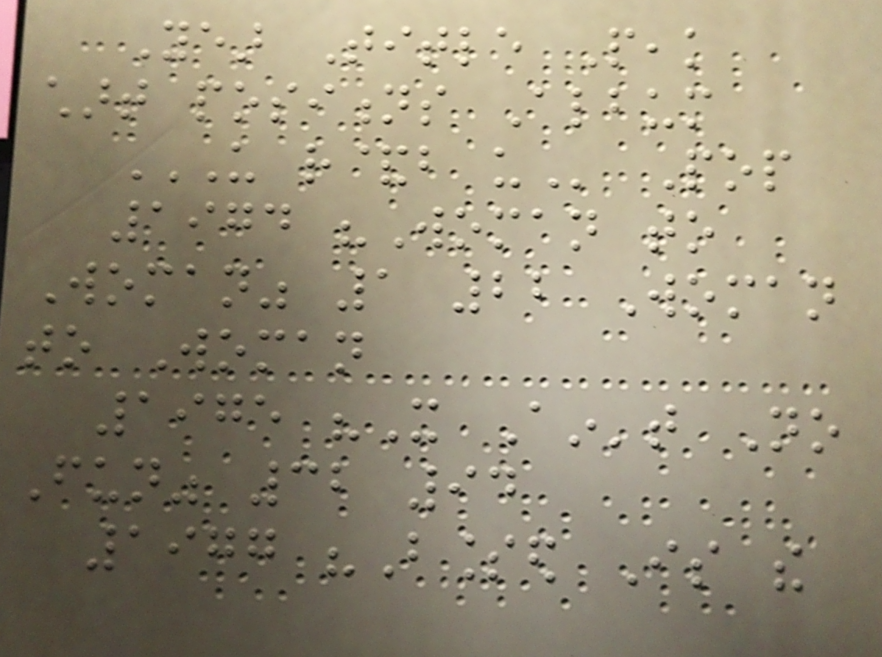Year Title Peak
chart positions Album
US R&B US Pop
1974 "Woman to
Woman" 1 22 Woman
to Woman
1975 "It Ain't No
Fun" 32 94
1977 "Blessed Is the
